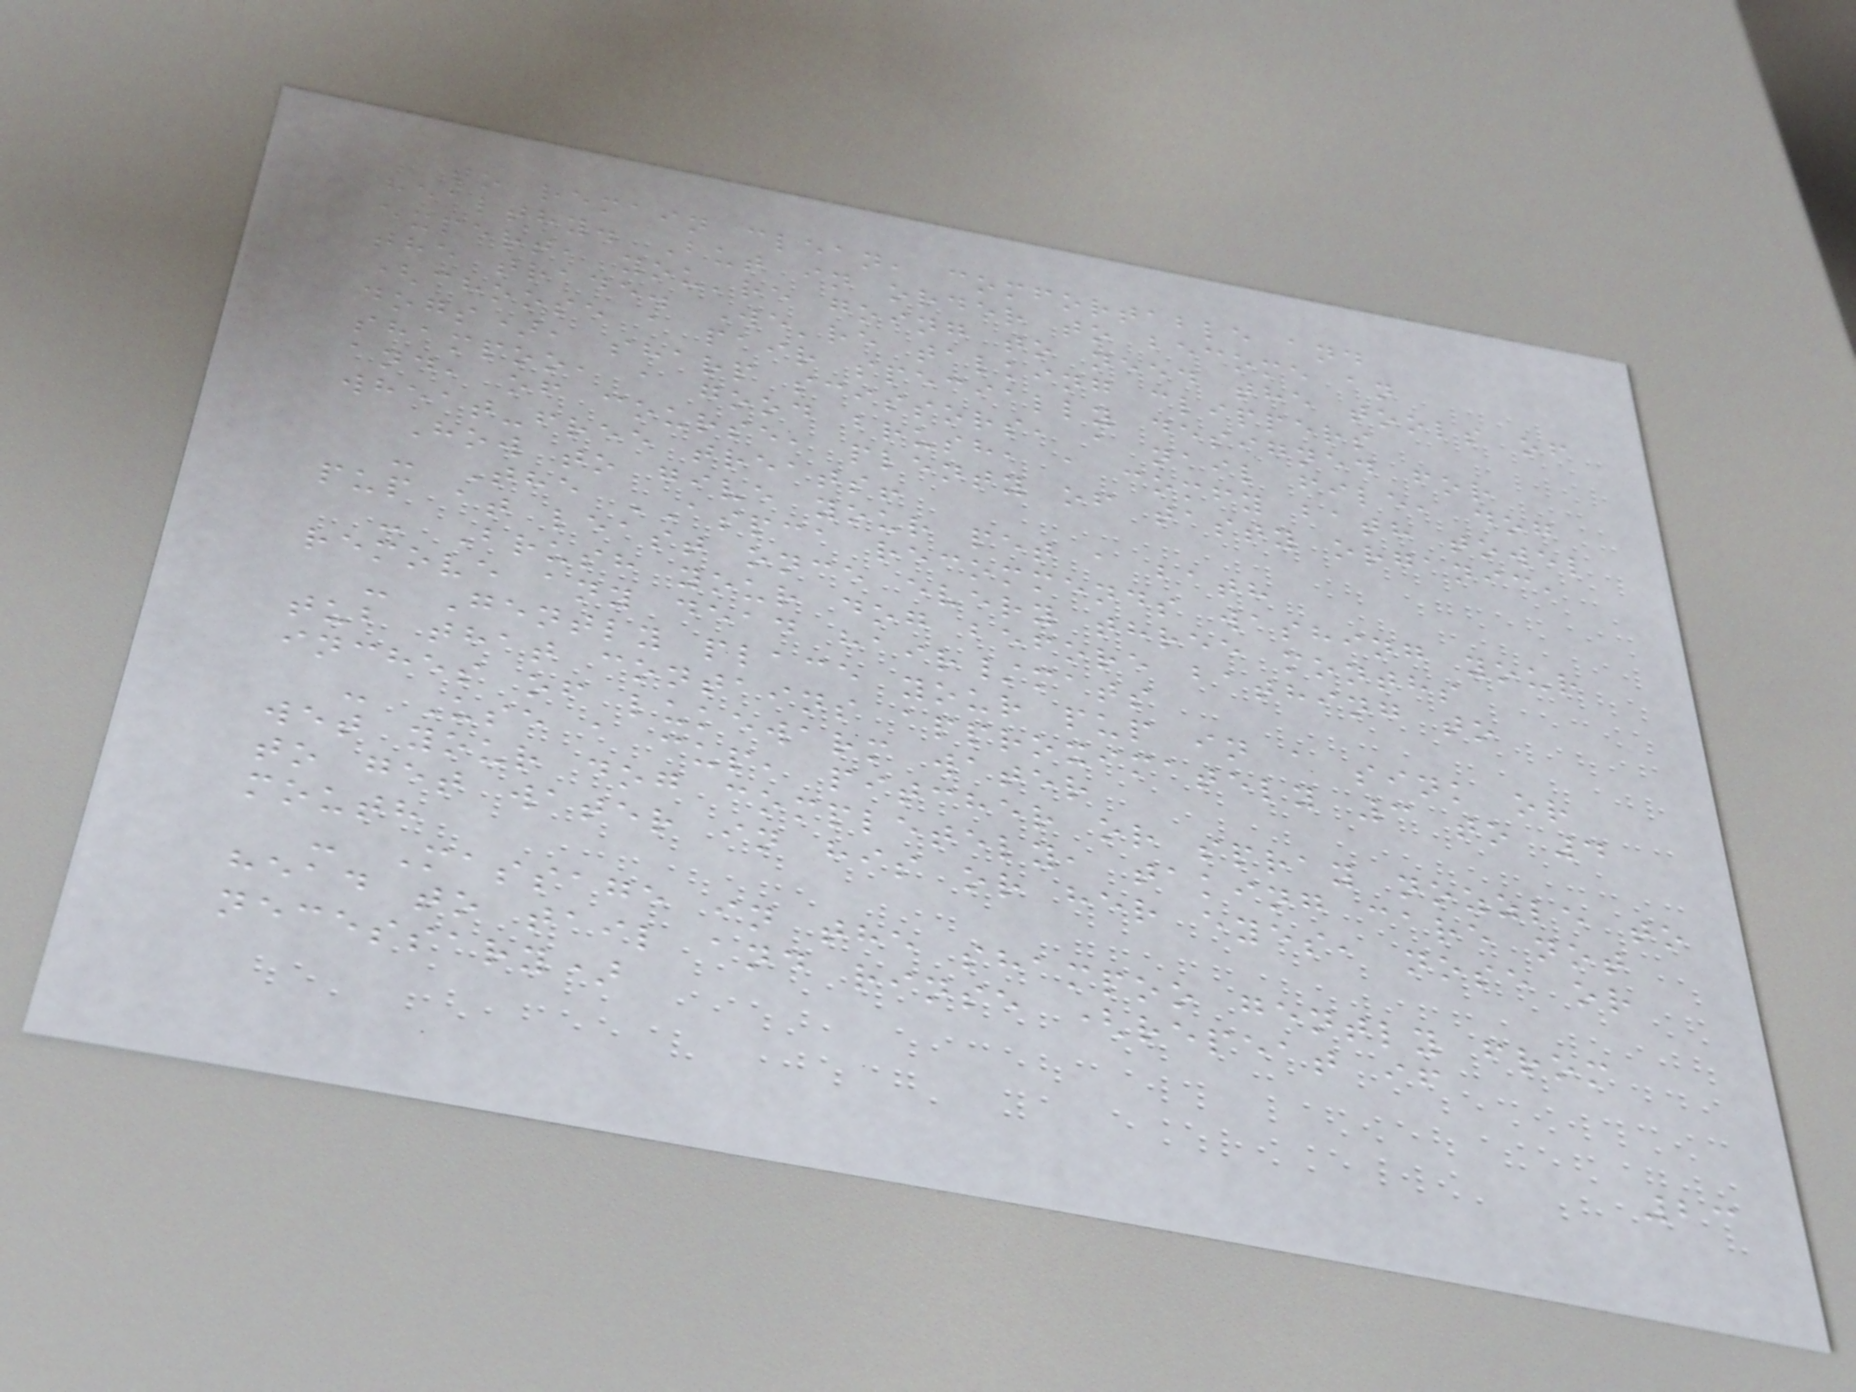to remain clean, comfortable and
healthy. But in order to become an
expert, you're going to need the tools of
the trade. We're talking clippers
(choose a pair specially designed for
dogs), sharp scissors, a nail file, dog
shampoo, a good brush, a comfy bath towel
and, of course, plenty of tasty organic,
wheat-free treats!
How to give your pet a bath
- The ASPCA recommends washing your
pup at least once every three months
- Brush your dog before bathing to
remove any dead hair/mats
- Gently place your pup in a sink or
tub that contains approximately 3 to 4
inches of lukewarm water
- Use a cup, pitcher or spray nozzle to
wet your dog completely, taking care not
to get water in his or her eyes, nose or
mouth
- Massage in the shampoo gently from
head to tail and rinse (repeat if
necessary)
23
